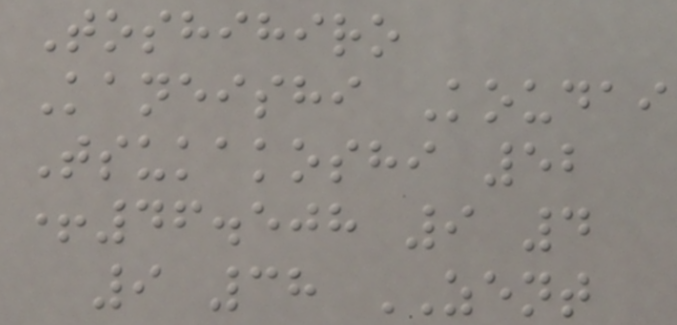Toshihiro
Kaneishi Koudai
Tsukakoshi 52
+46.508 9 4
9 38 ZENT
